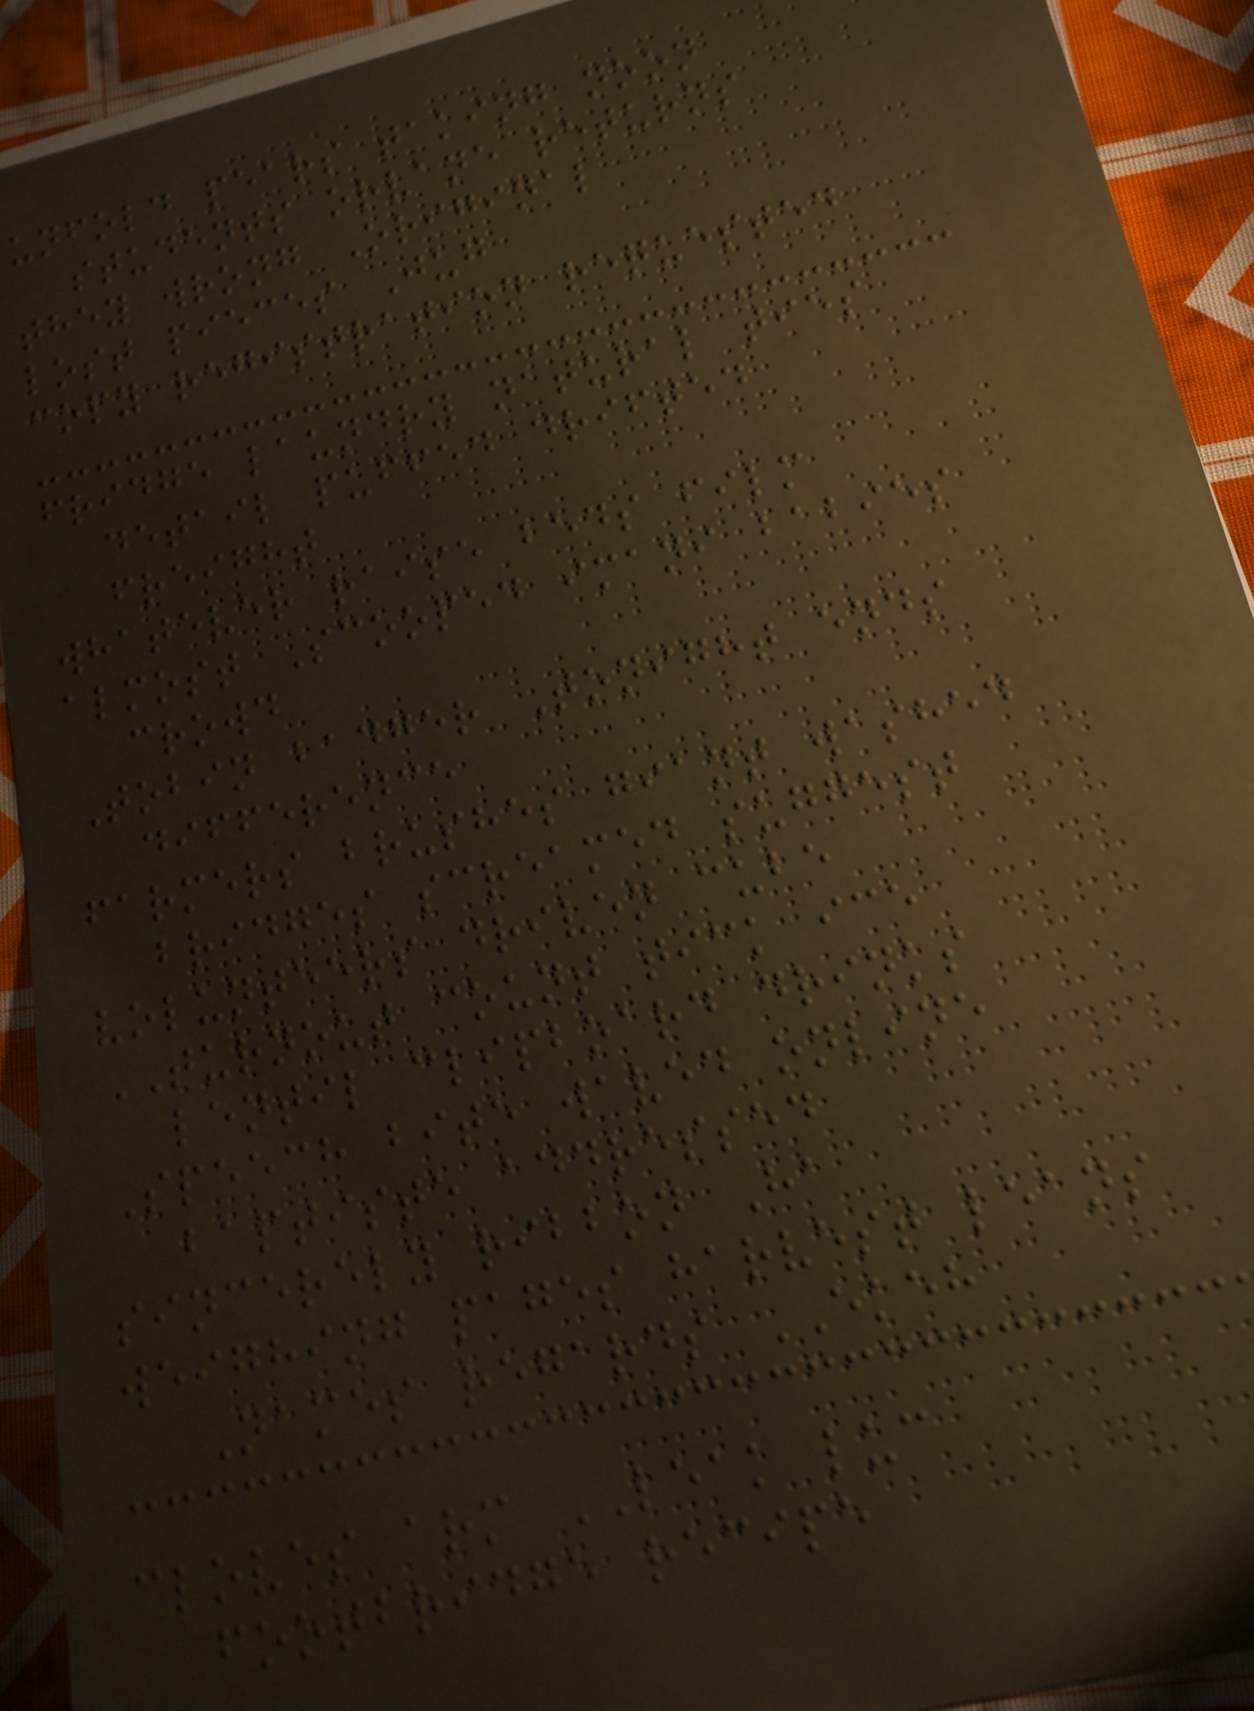unfold pears taking noon
students orvane returns
they wrong Original
lost pieces Jug
copy registration requested
fridge laundry natural ties
detail puffed drifted
freight
whatever raise beds film
almost Scooped imani babies
crowd
Tobin badger Tonight ends
difference
farmers brushes giant washed
bridges screamed suggest
volunteers driven cube
TURNOUT count tick ice
lentil clipboard drinks
Speech bite waved online
baptiste addressed
sincerely ribbon Ha
weighing pages harvest leans
Names regards EKEH
cloves arm LEAK luc
footbridge recipe
